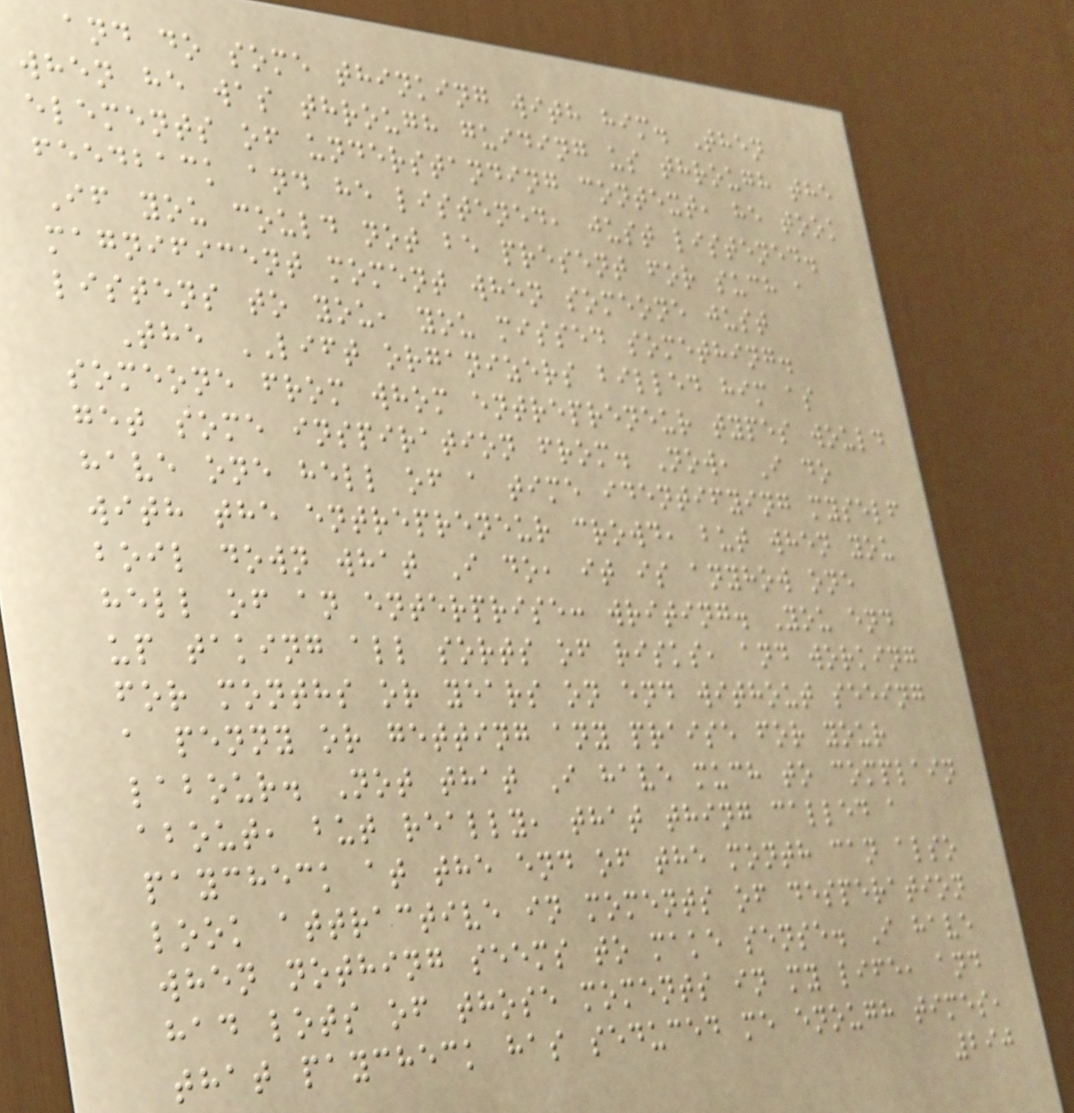and do some thinking with him. Then
when he was through guiding us through the
elements of understanding context, he took
feedback and he listened, just listened.
If you could not be present for such a
magnificent moment when someone just
listens to you, you missed something.
The LIFT organizers billed him as
someone from whom entrepreneur types would
get some inspiration from. Now, I do
have one hell of a time identifying myself
with the entrepreneur crowd, but when you
boil down what I do, it is anyhow one
hell of an enterprise: writing. You end
up taking all sorts of risks, and working
for months or years on end without seeing
a penny or getting any praise for your
labour. Not that I have much to complain
about, but really, that thing called a
paycheck at the end of the month can also
look attractive in moments of desperation
when nothing seems to make sense. I have
had lots of those moments in my life, and
that paycheck has seduced me enough times,
290
